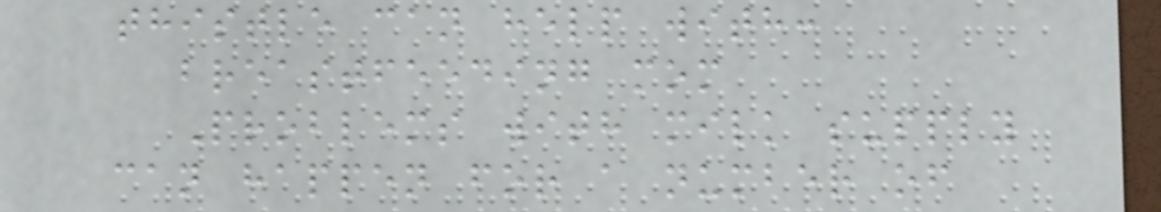thistle can help with:
breastfeeding mom
Problems with milk supply
can happen for a number of
